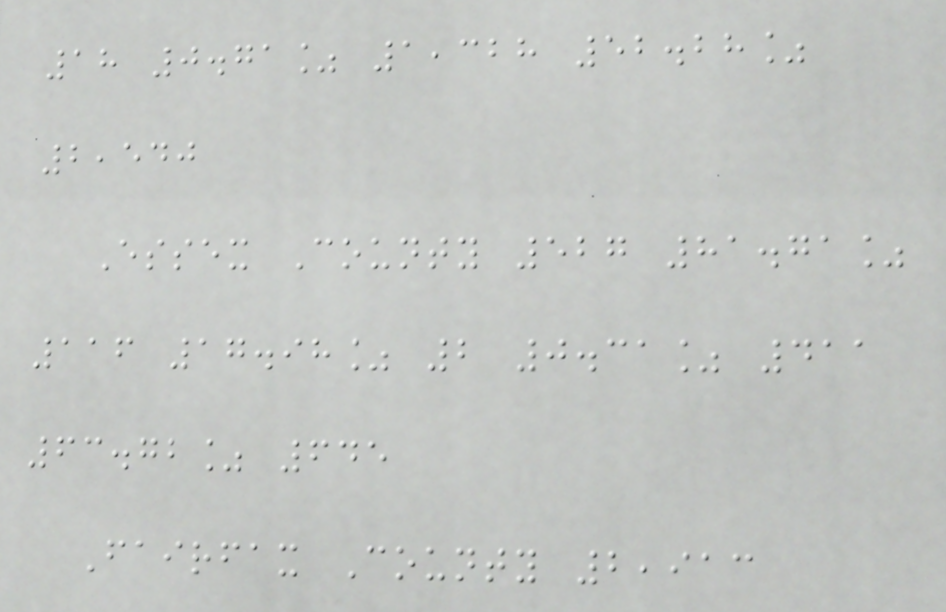18 0.71% 1,328 52.28%
2,540
Essex County 527 81.71%
116 17.98% 2 0.31% 411
63.72% 645
Fairfax County 2,913
